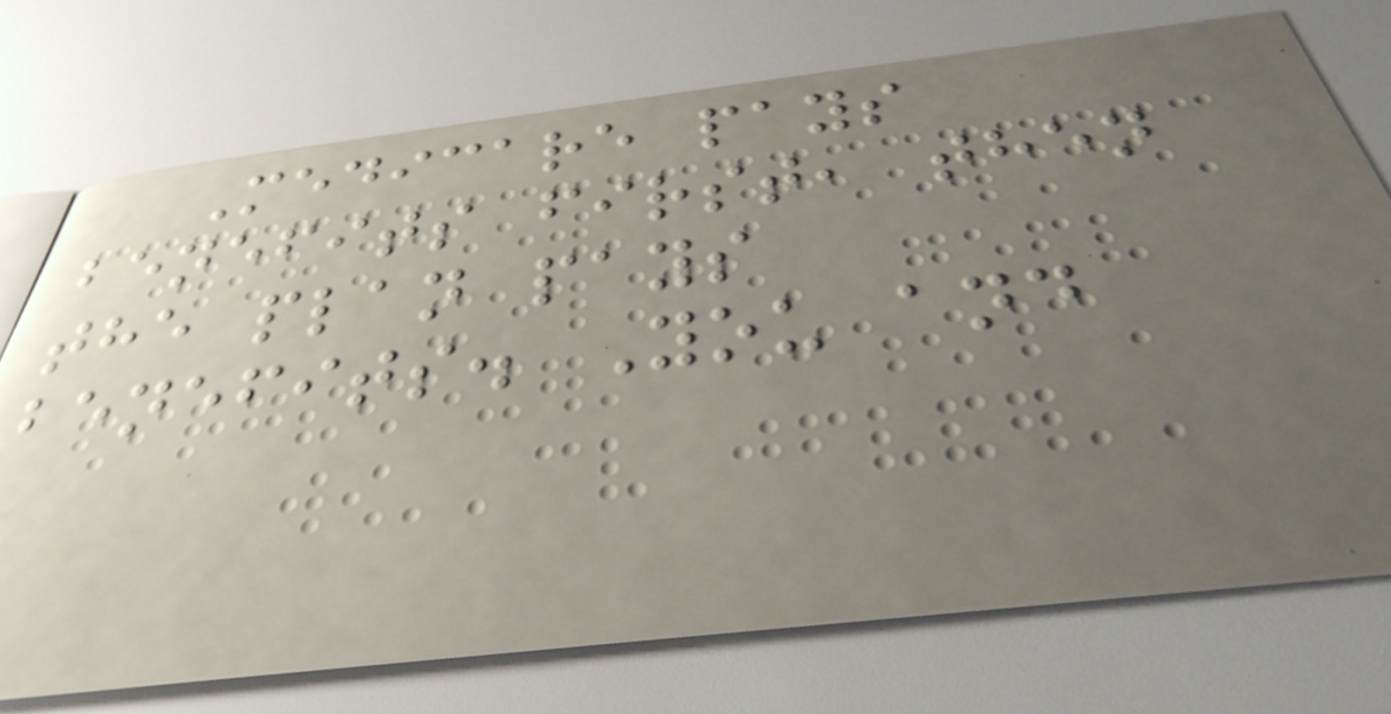Medicare pays
benefits first, then
the plan pays
benefits. You and
